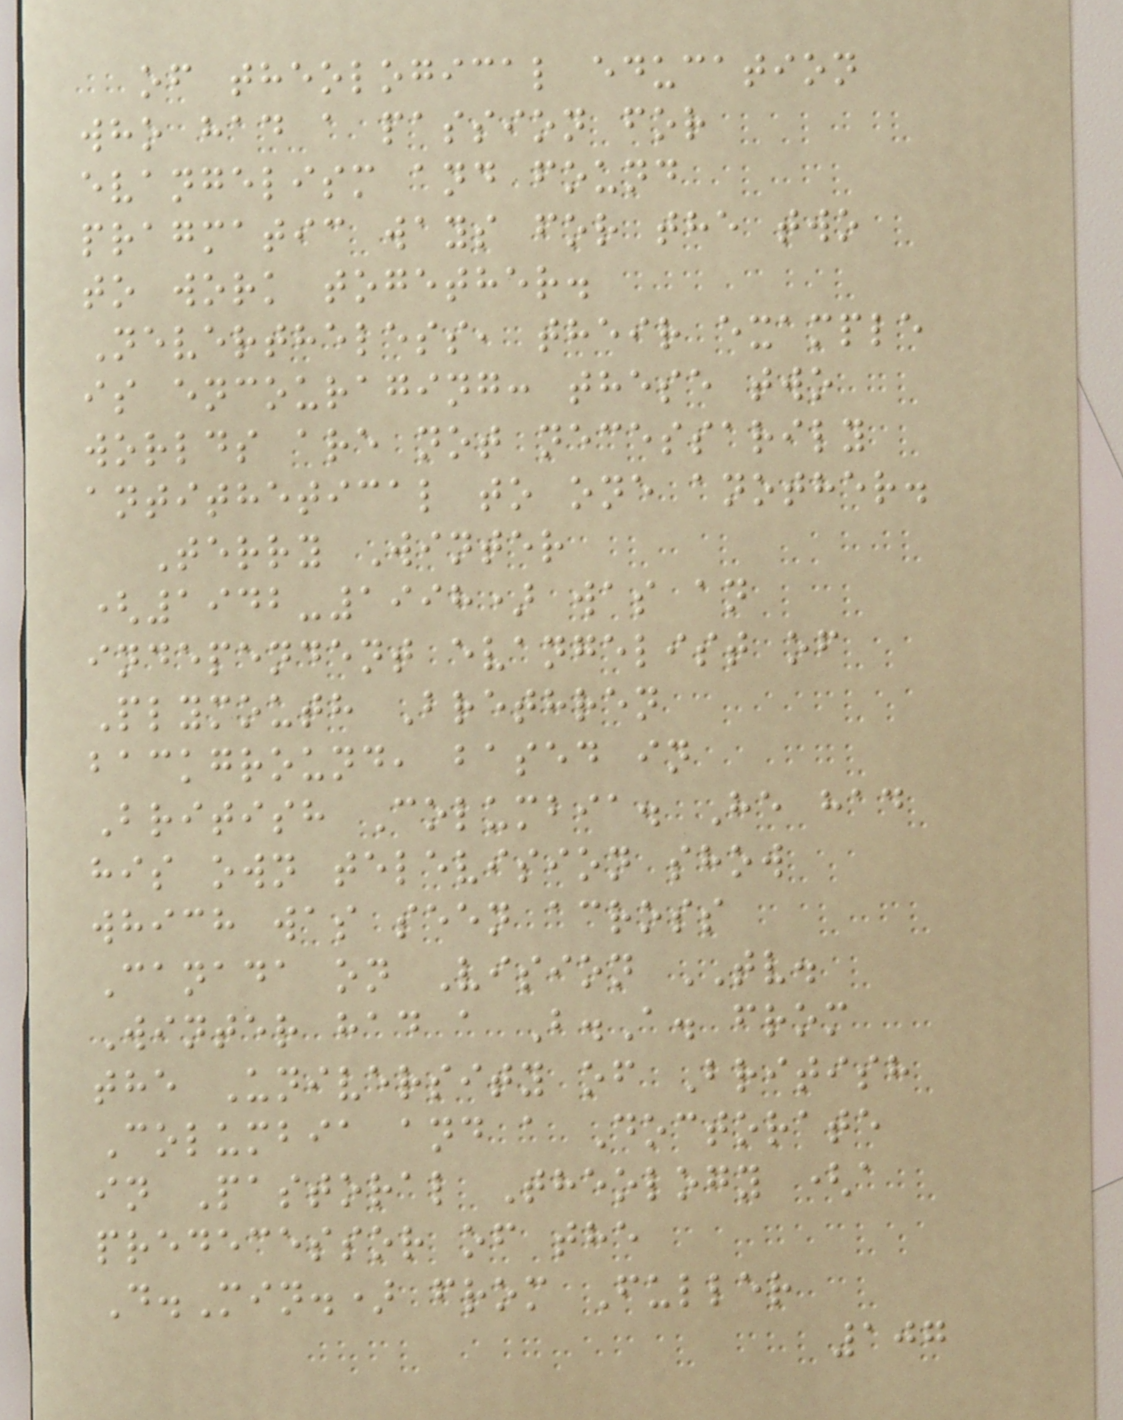of theological education
who had a passion for
evangelism and found
pragmatic ways for the two
to work together.
Nevertheless, their example
is encouraging: these two
worlds are not necessarily
antithetical to one another.
Terry Winter
(1942-1998) was an
independent evangelist of
Plymouth Brethren
background, based in
British Columbia. He had
his own television show
which was seen across
Canada on Vision TV.
Winter had a B.A. from
the University of British
Columbia and a Doctorate
in Pastoral Theology (a
predecessor of the
D.Min.) from Fuller
107
